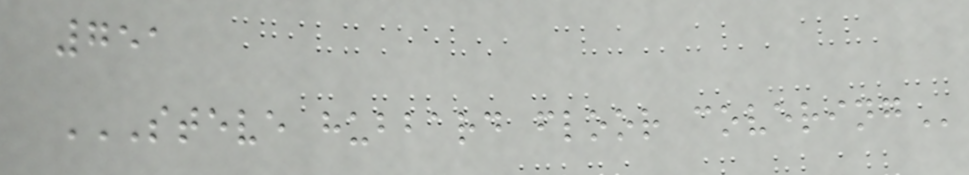751
STEVE HUBBARD FLOOR COVERING
